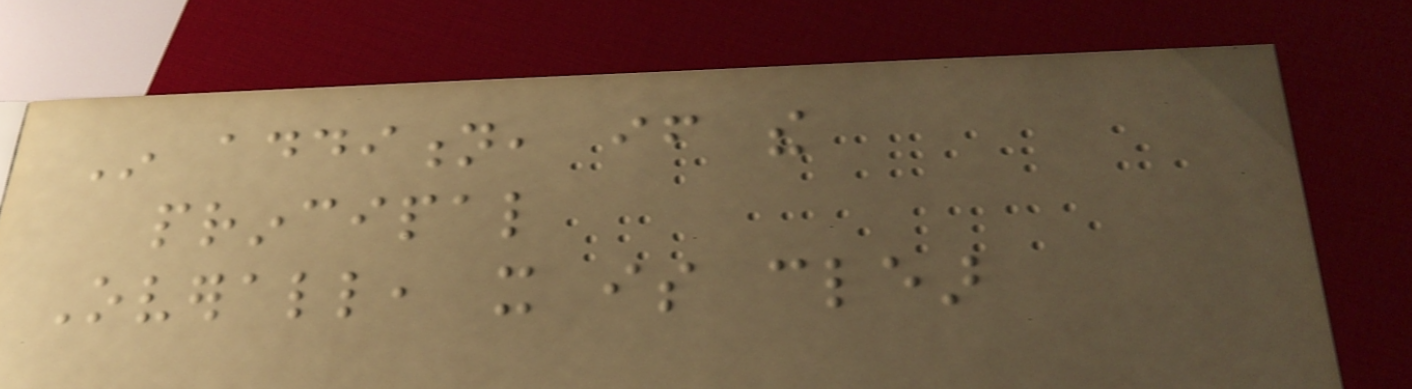In addition, if the
principal
Overall, it is clear
